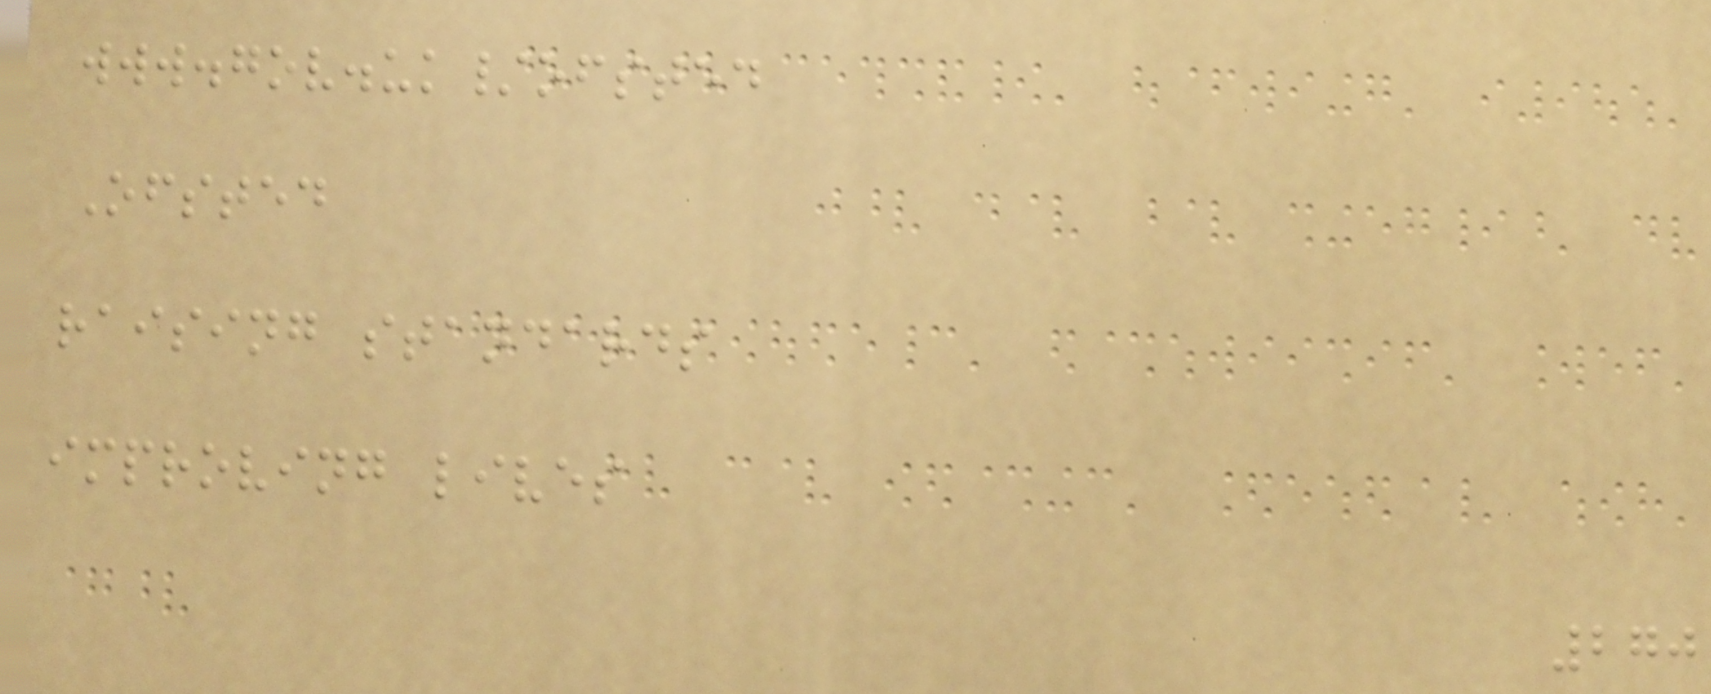www.gov.uk/ofsted
Ofsted
raising standards
improving lives
270
